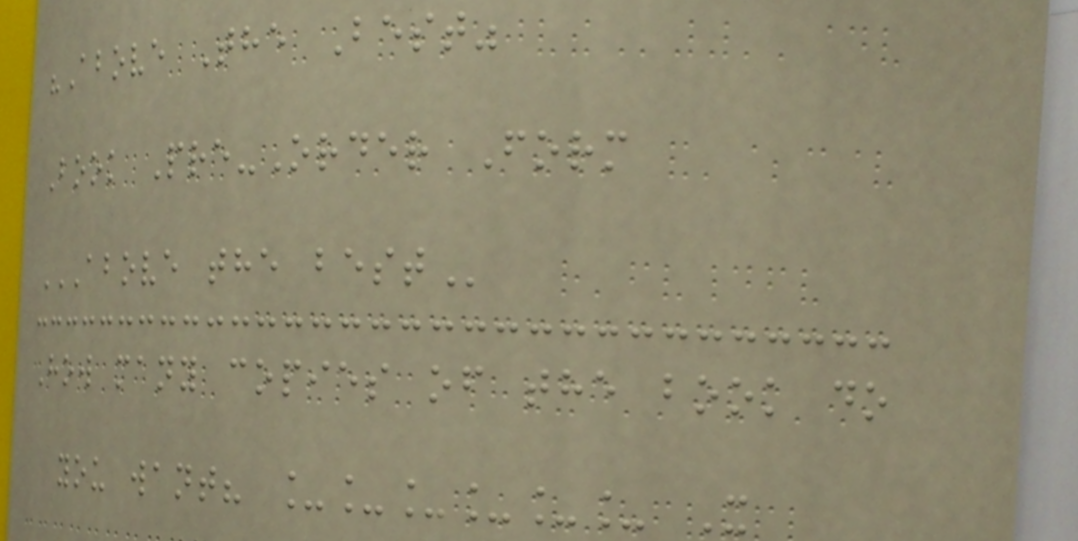"Above The Best"
Book Pre-Order Form
ABOVE THE BEST
How many copies of the book do
you want? ______ X
